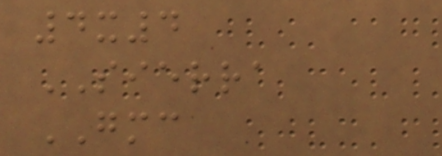4x4
SIERRA
GMC
